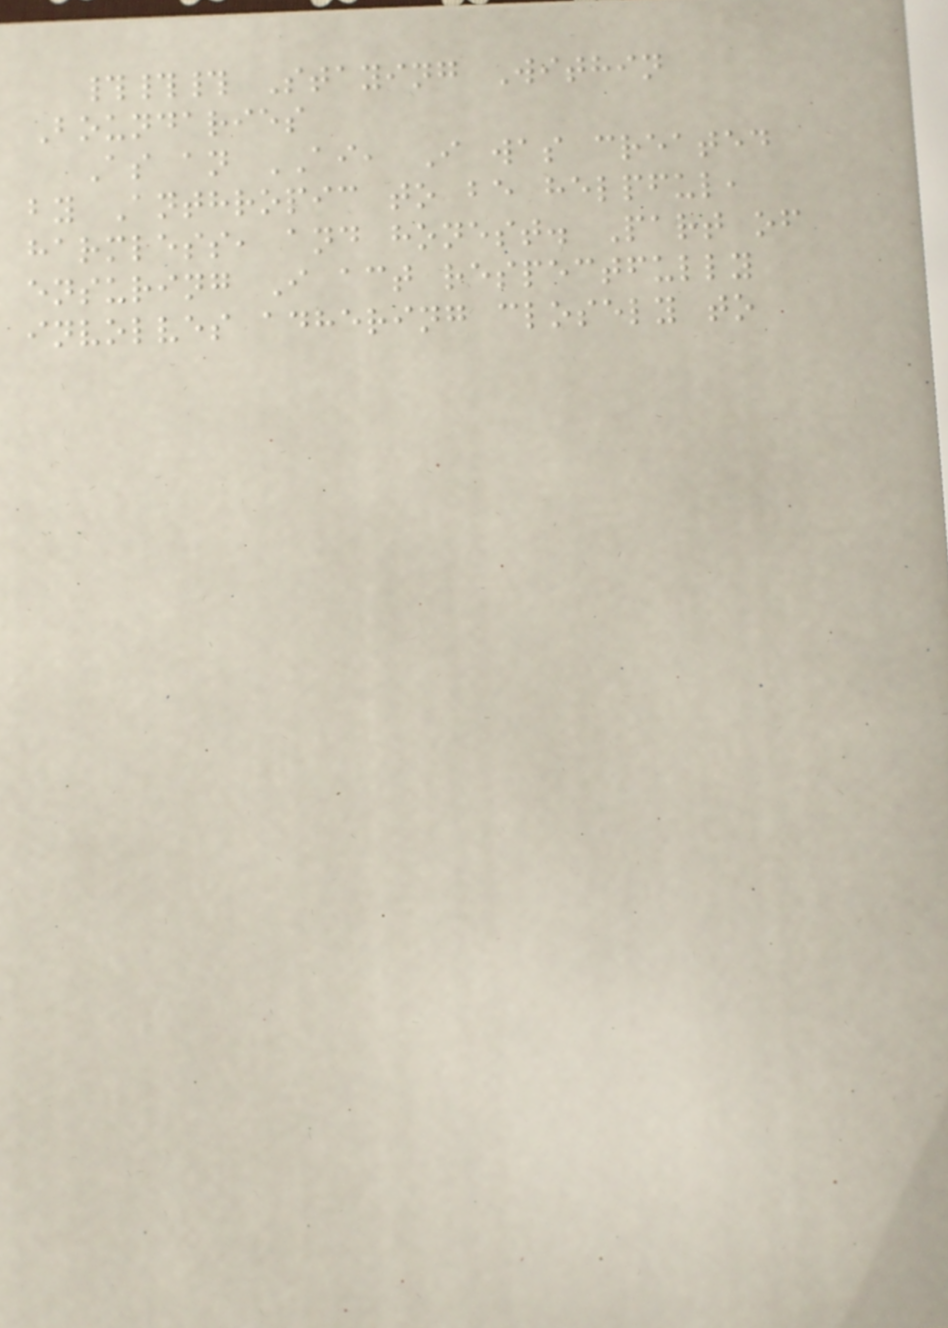### Staying Within
Boundaries
As an AI, I was created
by Anthropic to be helpful,
harmless, and honest. Part of
ensuring I act respectfully
involves adhering closely to
